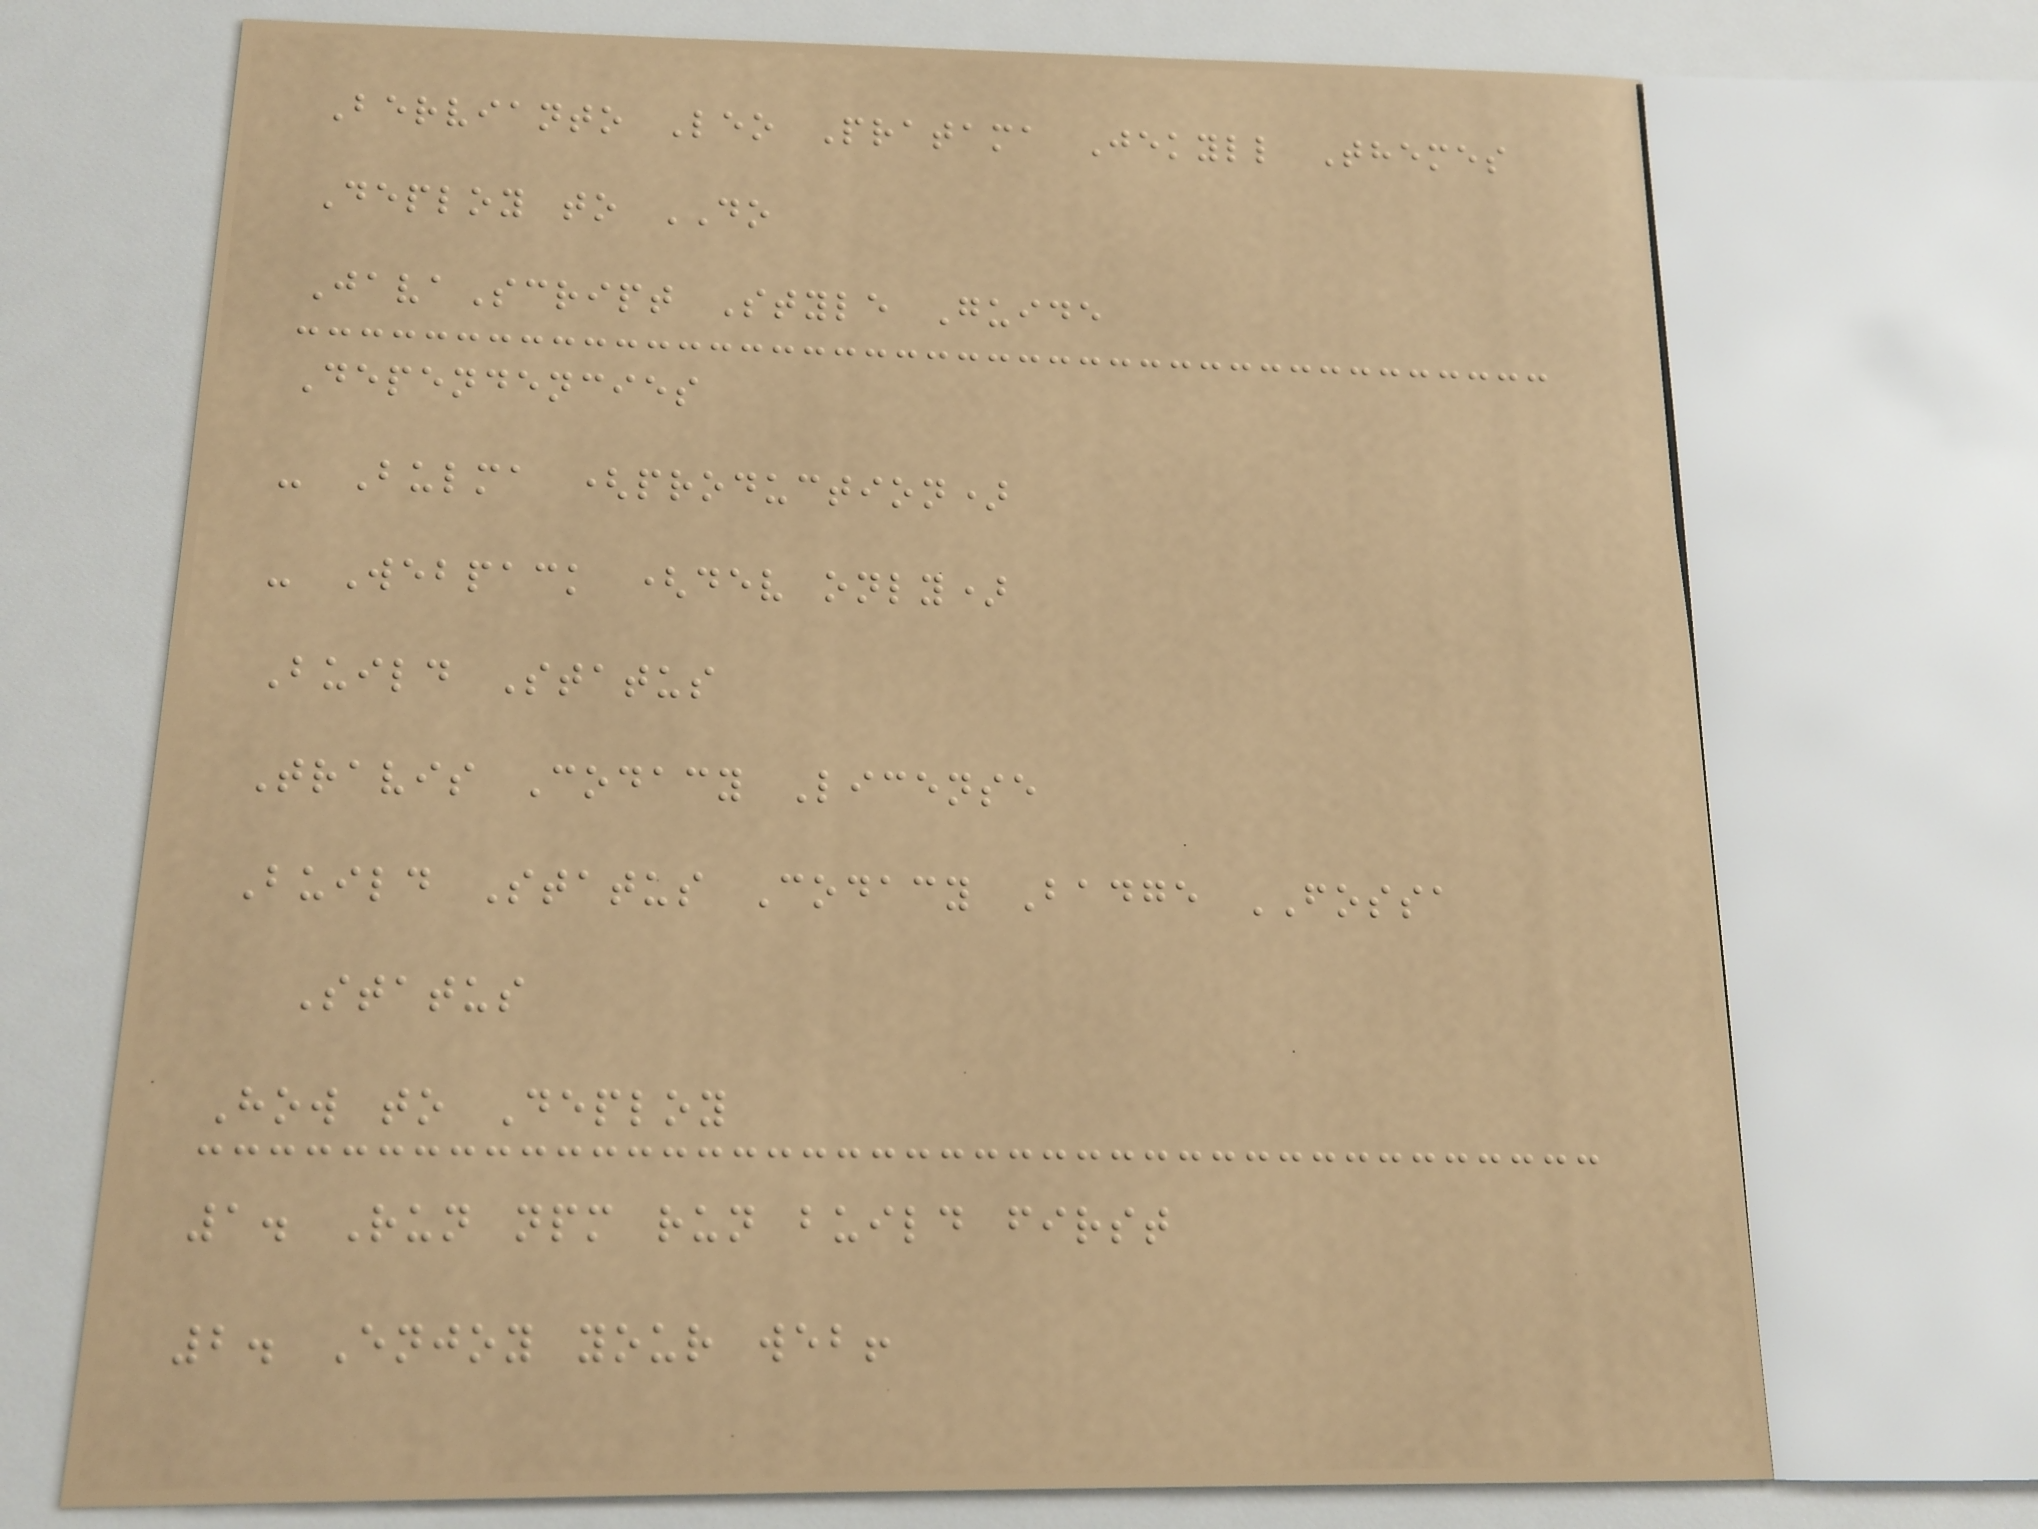Bervianto Leo Pratama Jekyll Themes
Deploy to DO
JavaScript Style Guide
Dependencies
- Bulma (production)
- Webpack (dev only)
Build Status
Travis Codacy License
Build Status Codacy Badge FOSSA
Status
How to Deploy
1. Run npm run build first
2. Enjoy your web!
